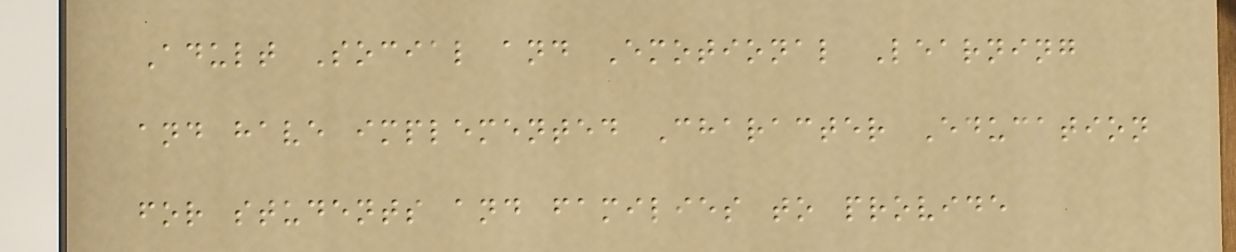Adult Social and Emotional Learning
and have implemented Character Education
for students and families to provide
